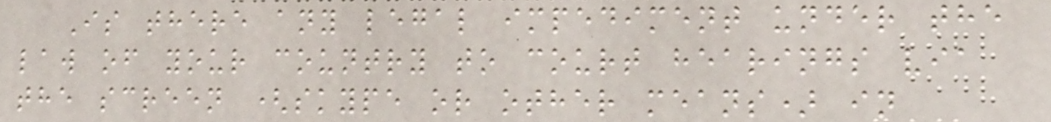Is there any legal impediment under the
law of your country to court hearings via
the screen (skype or other means) in
